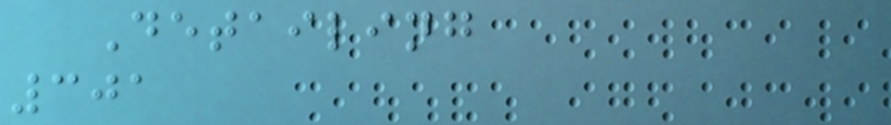Detailing
301
